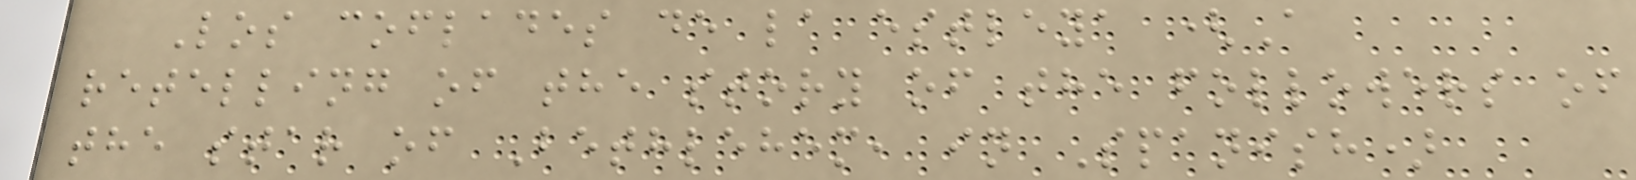Los coflades de la estleya (A
retelling of the story of the followers of
the star of Bethlehem, in Spanish)
